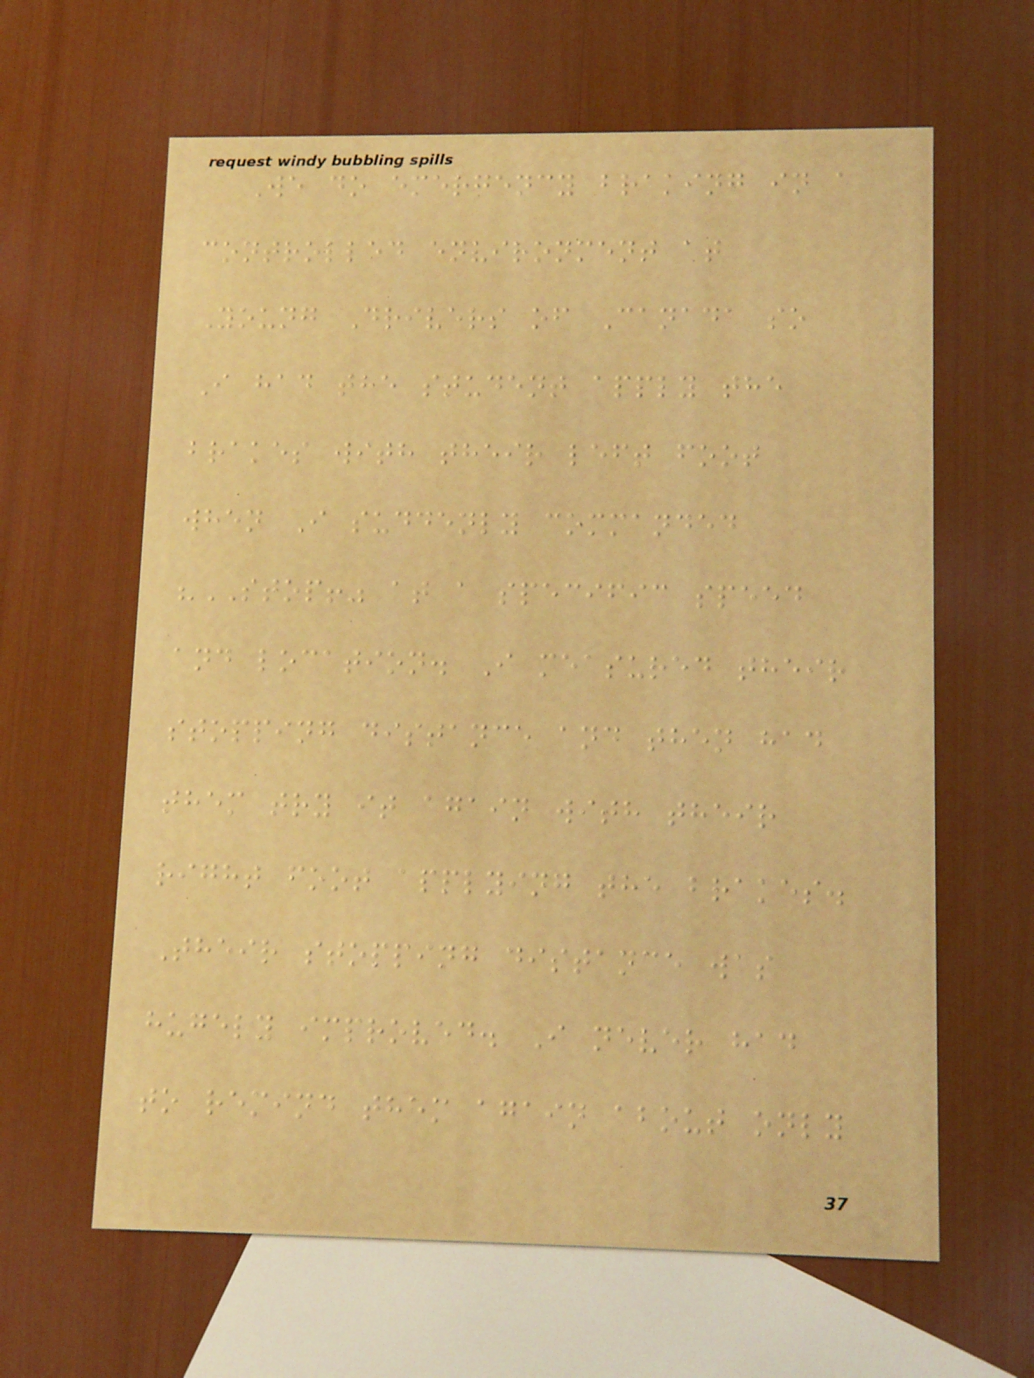We do emergency braking in a
controlled environment at
Young Drivers of Canada so
I had the student apply the
brakes with their left foot
when I suddenly commanded
"STOP!" at a specific speed
and location. I measured their
stopping distance and then had
them try it again with their
right foot applying the brakes.
Their stopping distance was
hugely improved. I never had
to remind them again about only
